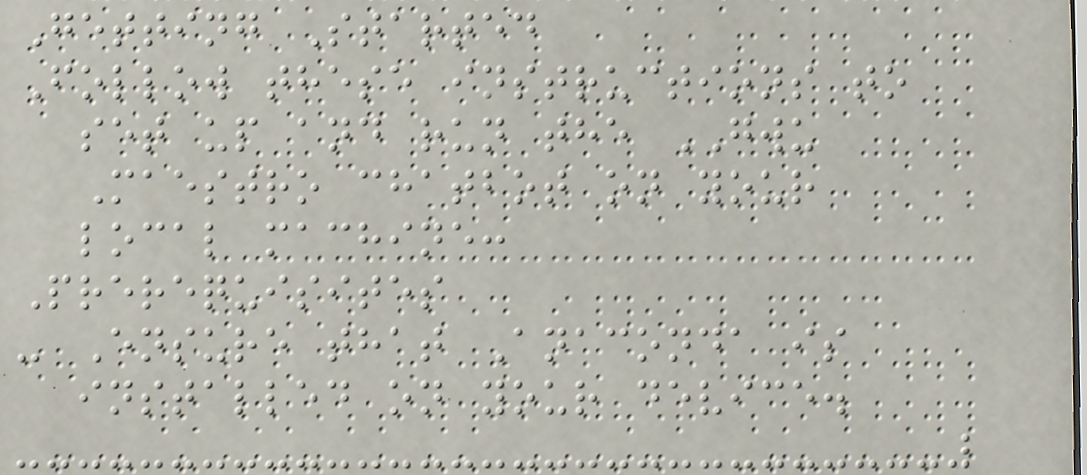Getting Started
Follow these instructions to
set up and run the GWU
Maestro chatbot on your
local machine:
Prerequisites
- Ensure that Anaconda is
installed on your device.
